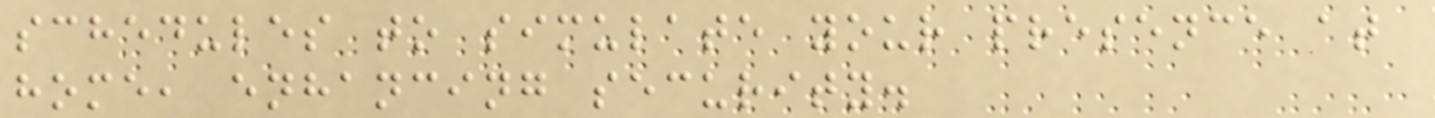schedules to simulate your presence at
home, enhancing security.
